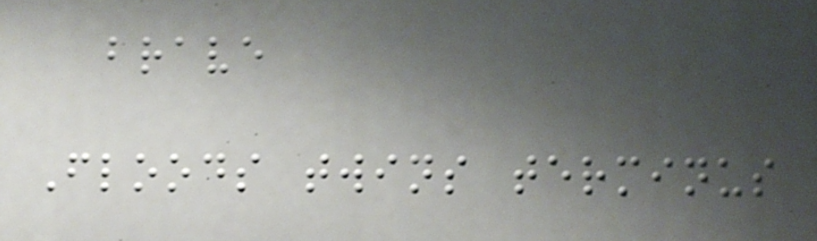brave
Floods twins terminus
